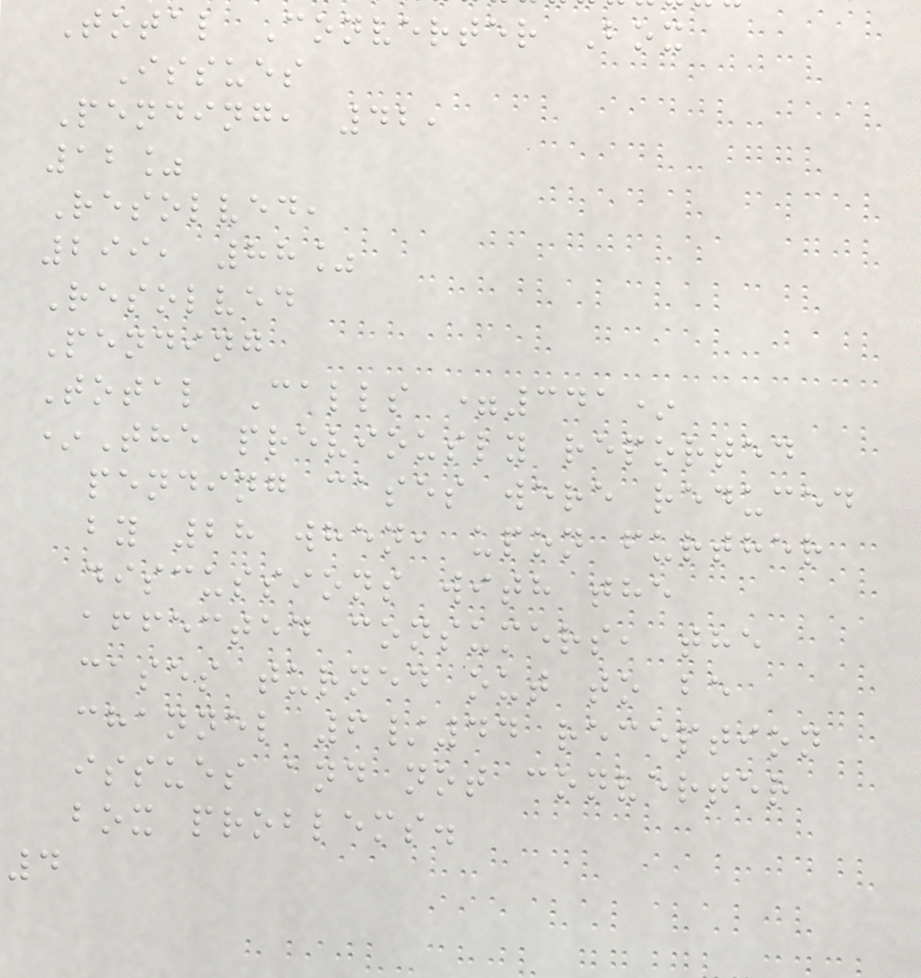Total Converter Box
Issues
Pending, 42,
12%
Resolved,
299, 88%
Resolved
Pending
Total Calls =341*
*The previously reported
pending cases were reduced
by 28 when, upon further
discussions with the
affected consumers, the
cases turned out to be
channel 6/44 reception
issues and not converter
box problems.
4
